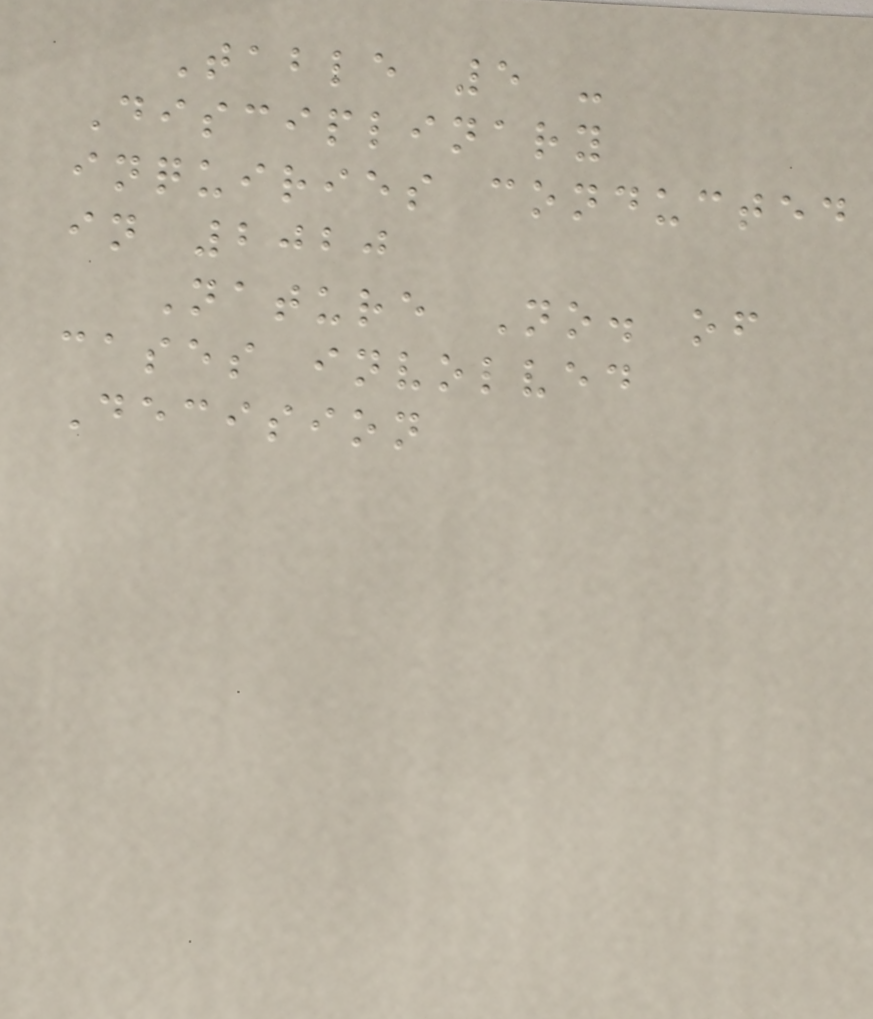Table 5 -
Disciplinary
inquiries conducted
in 2020
Nature No. of
cases involved
Decision
